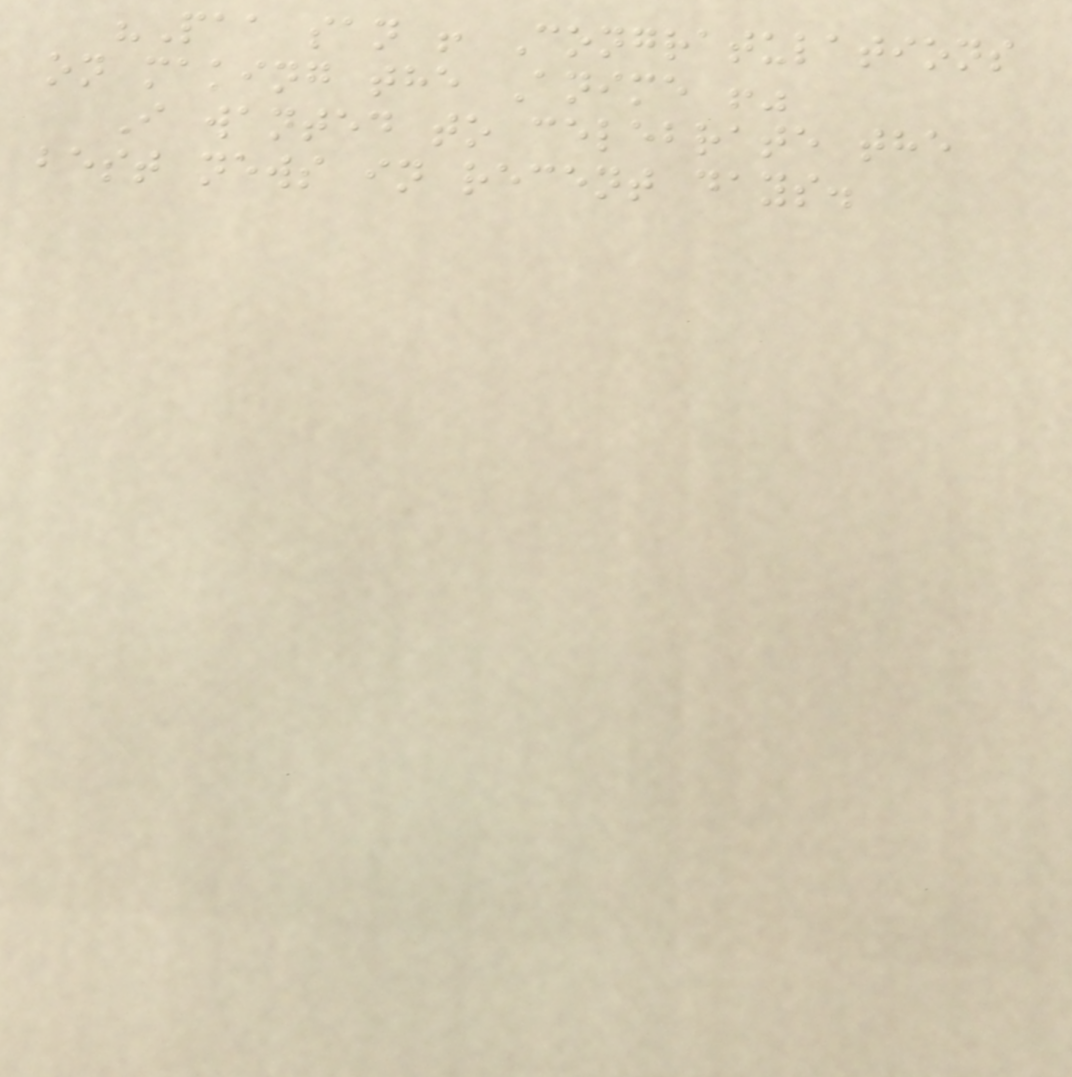"Paa san ! Congratulations
on making the Anime !"
I wanted to celebrate the
best news in recent days.
